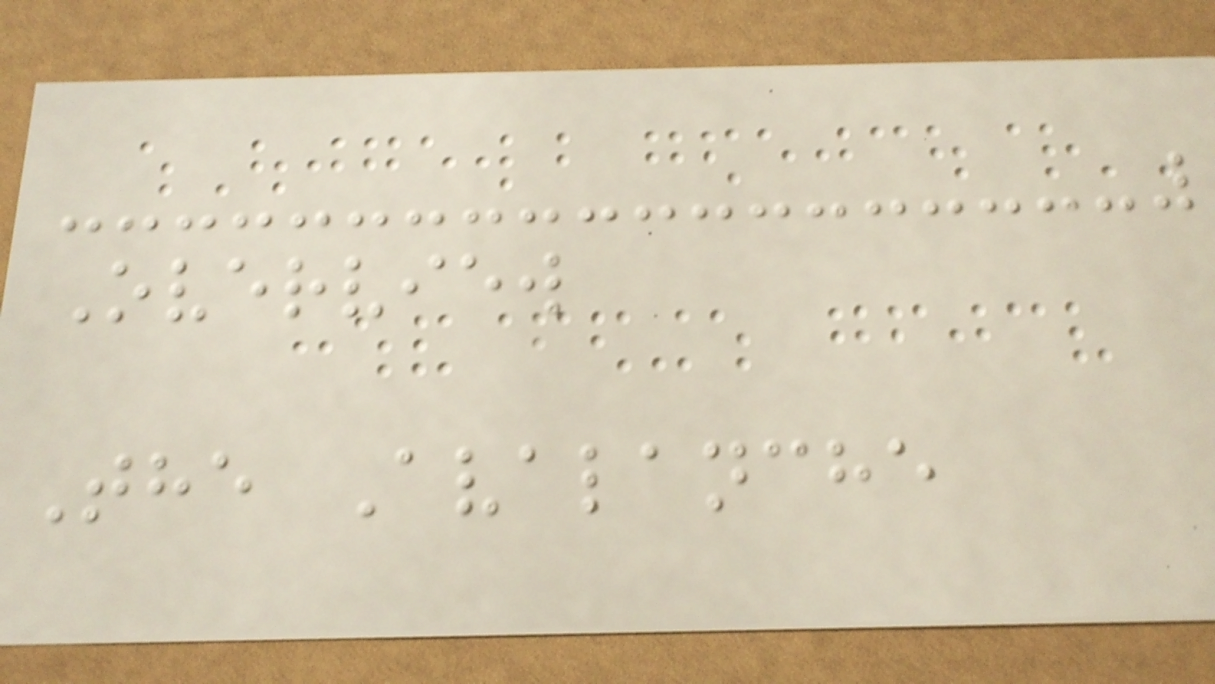Overview
The Avalanche
